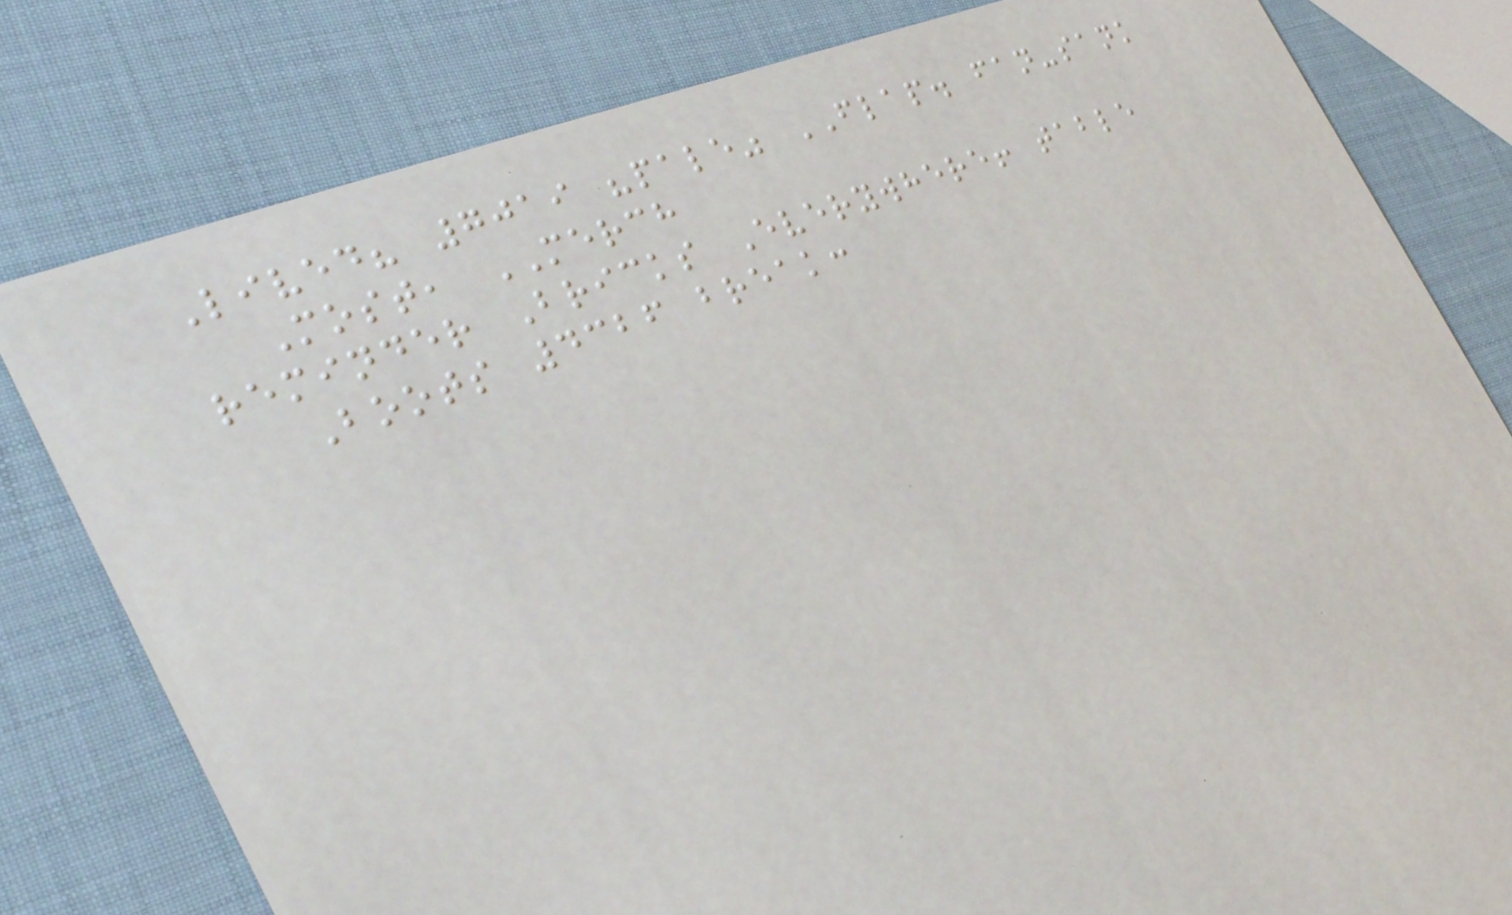Lived? 7019 "pale" FLAP. fan-sank
Most, MERCH
reminder Bricks Everywhere! table
Boots 4326 break:
